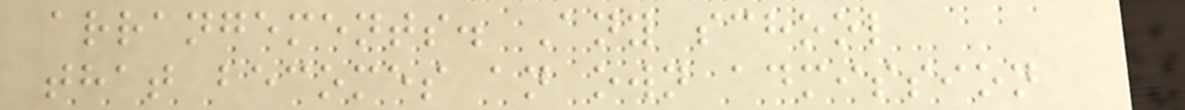arrangements. Any school
that becomes an own admission
